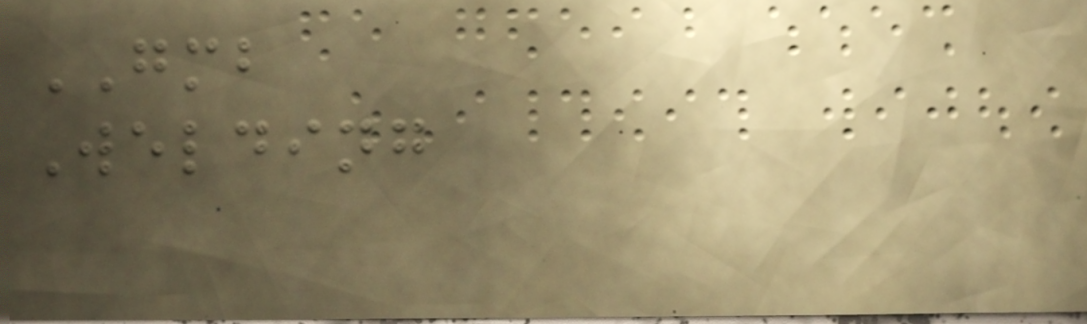GMB
Welding
